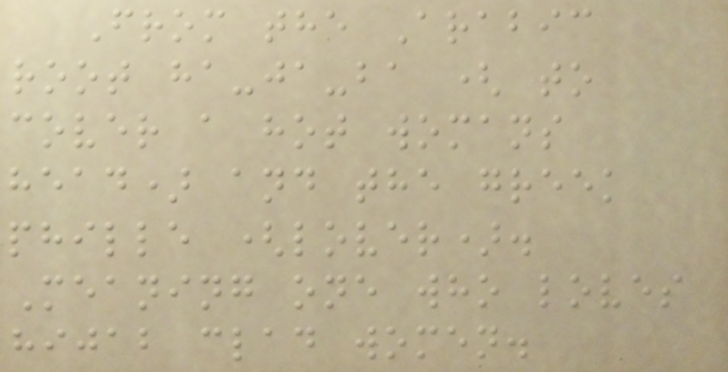From the Arabic
root ha-ja-ba ( to
cover a hot womans
head) and the greek
phille (lover).
Meaning one who loves
hijab clad women.
